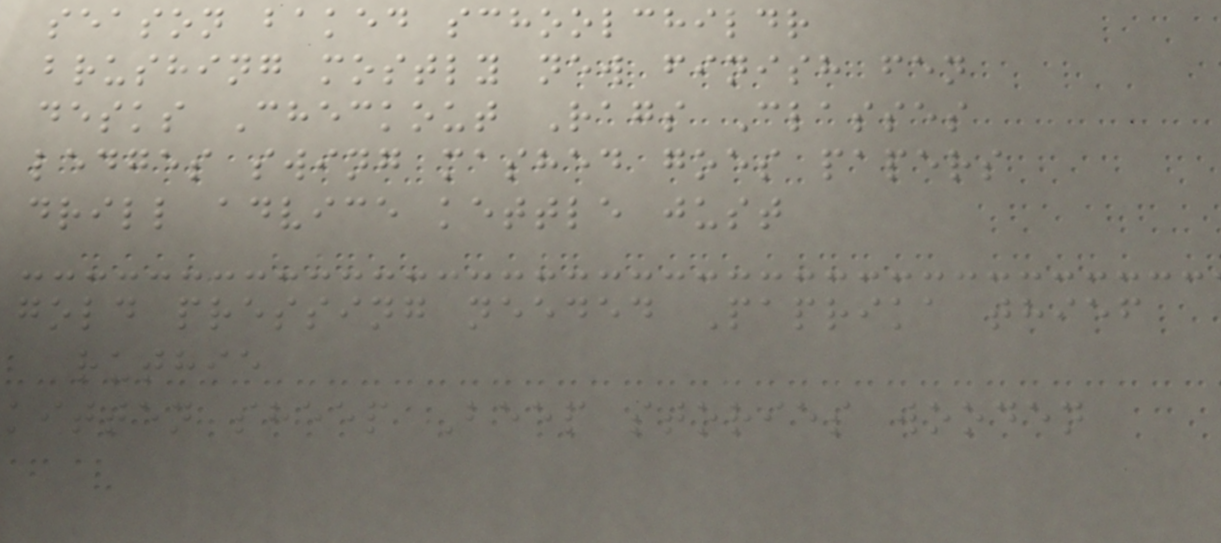season baked schoolchildr
brushing mostly new finish fen
desks Checkout Rags Classes
ledges swing mashed goes papers
drill advice kettle just
gold pressing needed Paprika thief
ruthie
kitten sheep Beep stories wooden
